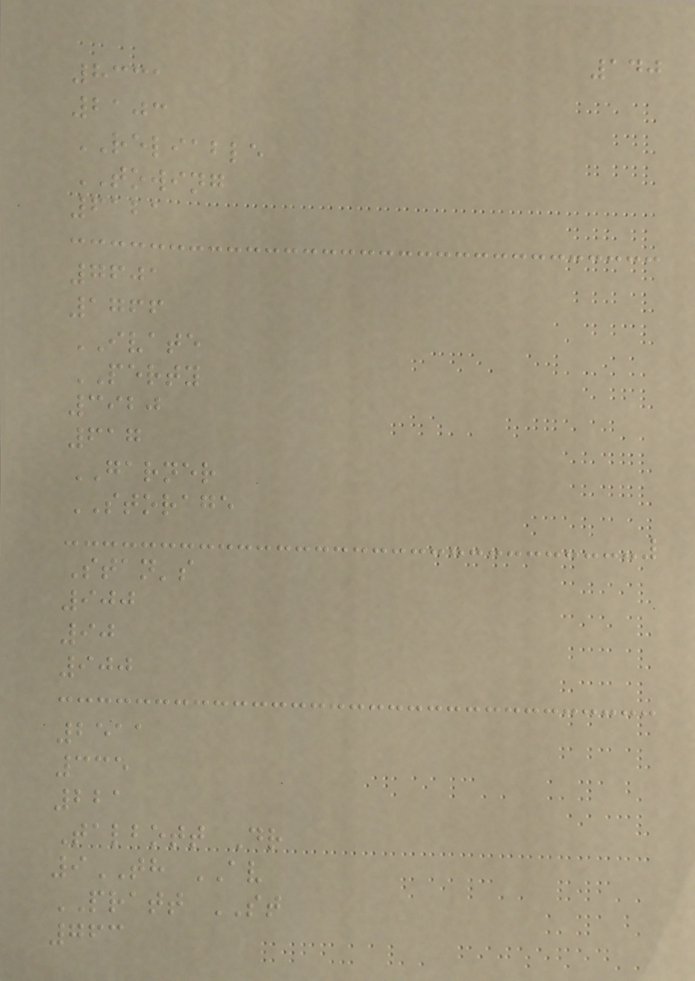140
8331
2103
RELIABLE
TOWING
6121
7601
1766
IVATE
PERTY
3920
617
GARNER
STORAGE
Stan's
900
90
900
2511
335
221
Talbott Dr
9TH AV
PRATT ST
763
